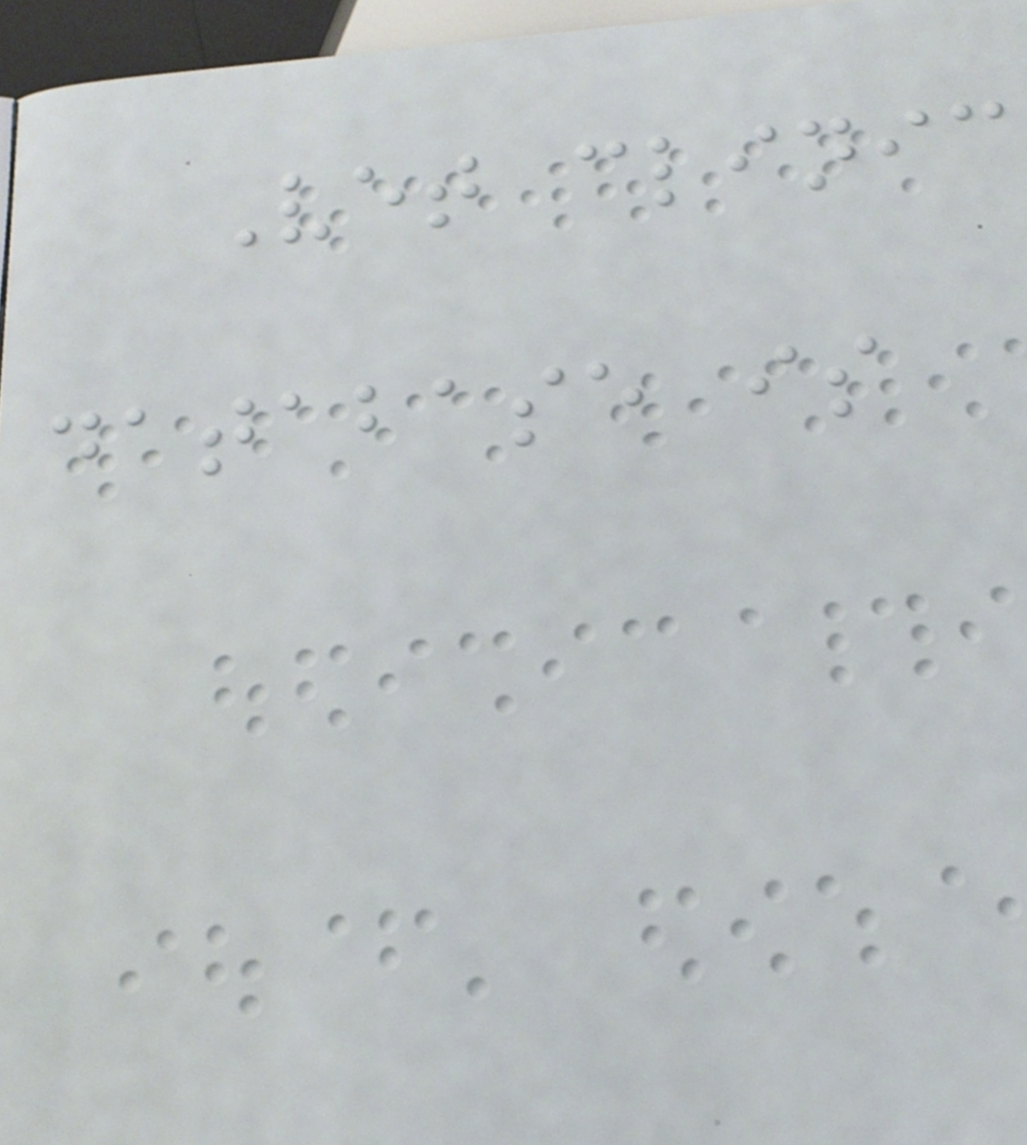Vet clinic
database is
